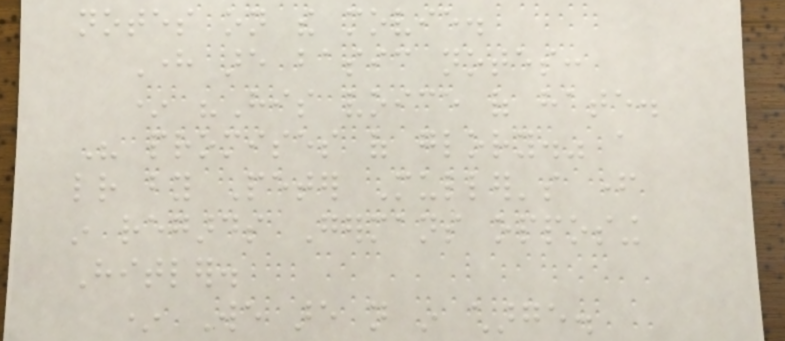notes on the movie.
Here are basic notes:
* "His voice of hate.
His promises of glory." a
letter by Peter Muller's father
in regards Germans opposing
Hitler.
* We are not in charge.
